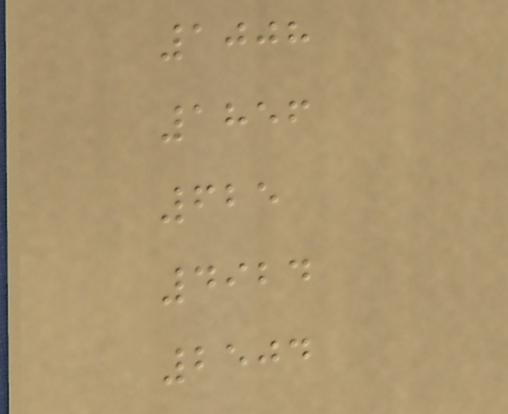1008
1856
625
4924
2504
